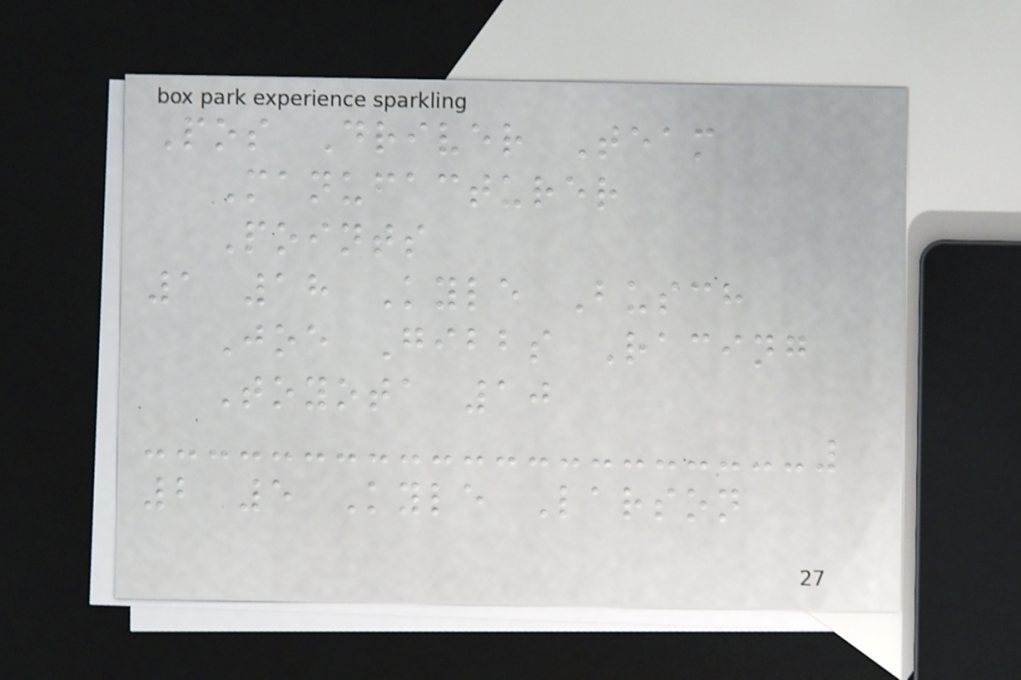Pos Driver Team
Manufacturer
Points
1 18 Kyle Busch
Joe Gibbs Racing
Toyota 10
2 5 Kyle Larson
